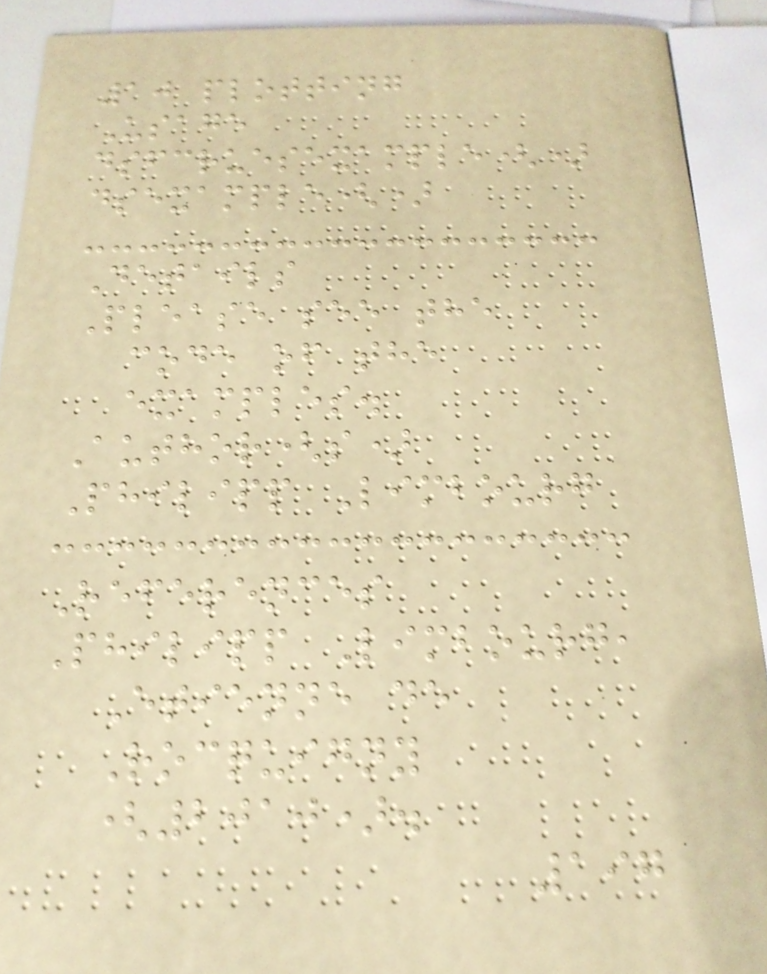10 plotting
Usage
dsfcruesexample()
dsexample()
Details
Please see the
code of the
examples.
Author(s)
Philipp Limbourg
References
Philipp Limbourg,
Etienne de
Rocquigny
(2010).
197
